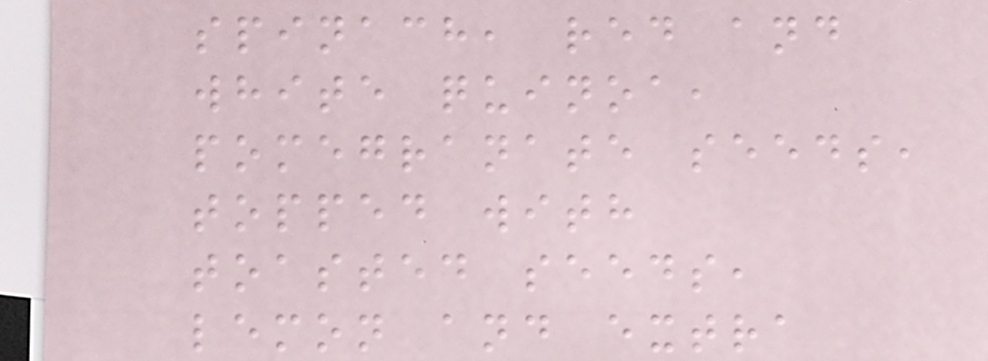spinach, red and
white quinoa,
pomegranate seeds,
topped with
toasted seeds,
lemon and extra
